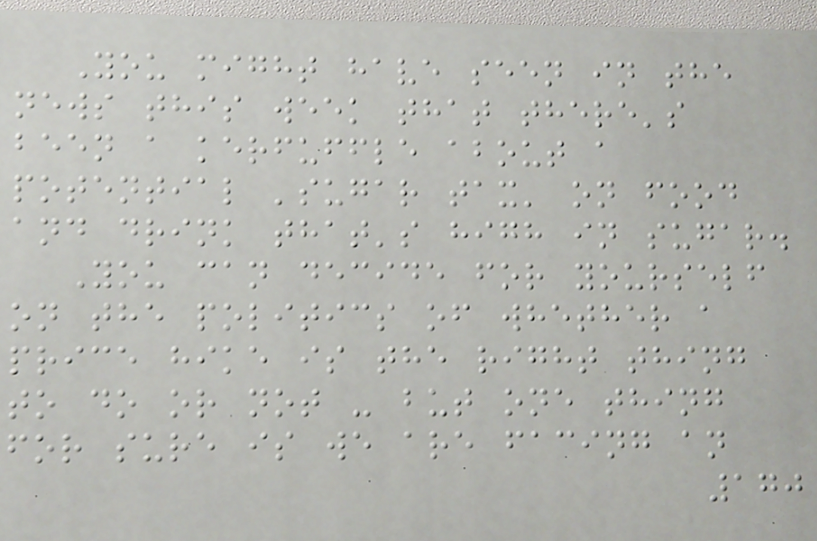You might have seen in the
news this week that there's
been a kerfuffle about a
potential 'sugar tax' on food
and drink that's high in sugar.
You can decide for yourself
on the politics of whether a
price hike is the right thing
to do or not - but one thing
for sure is we are facing an
170
